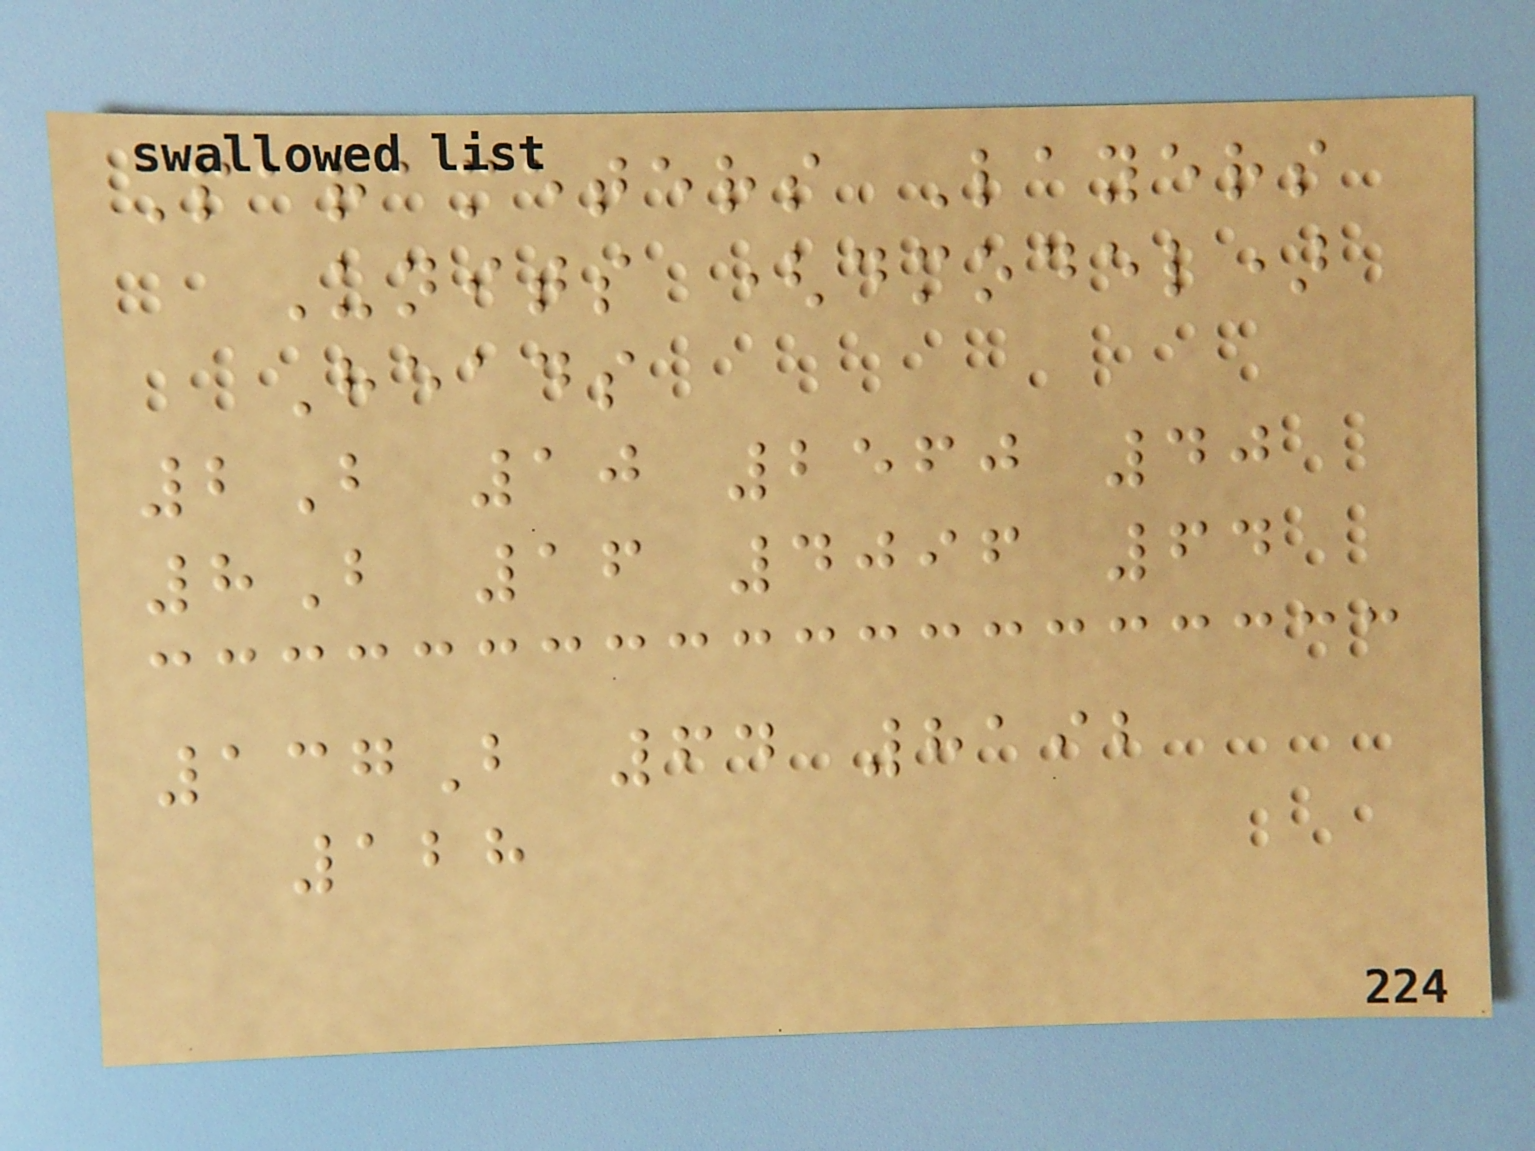Parameters Layers
Units (dmodel)
Heads
2B 10 2560 40
8B 16 4096 64
137B 64 8192
128
